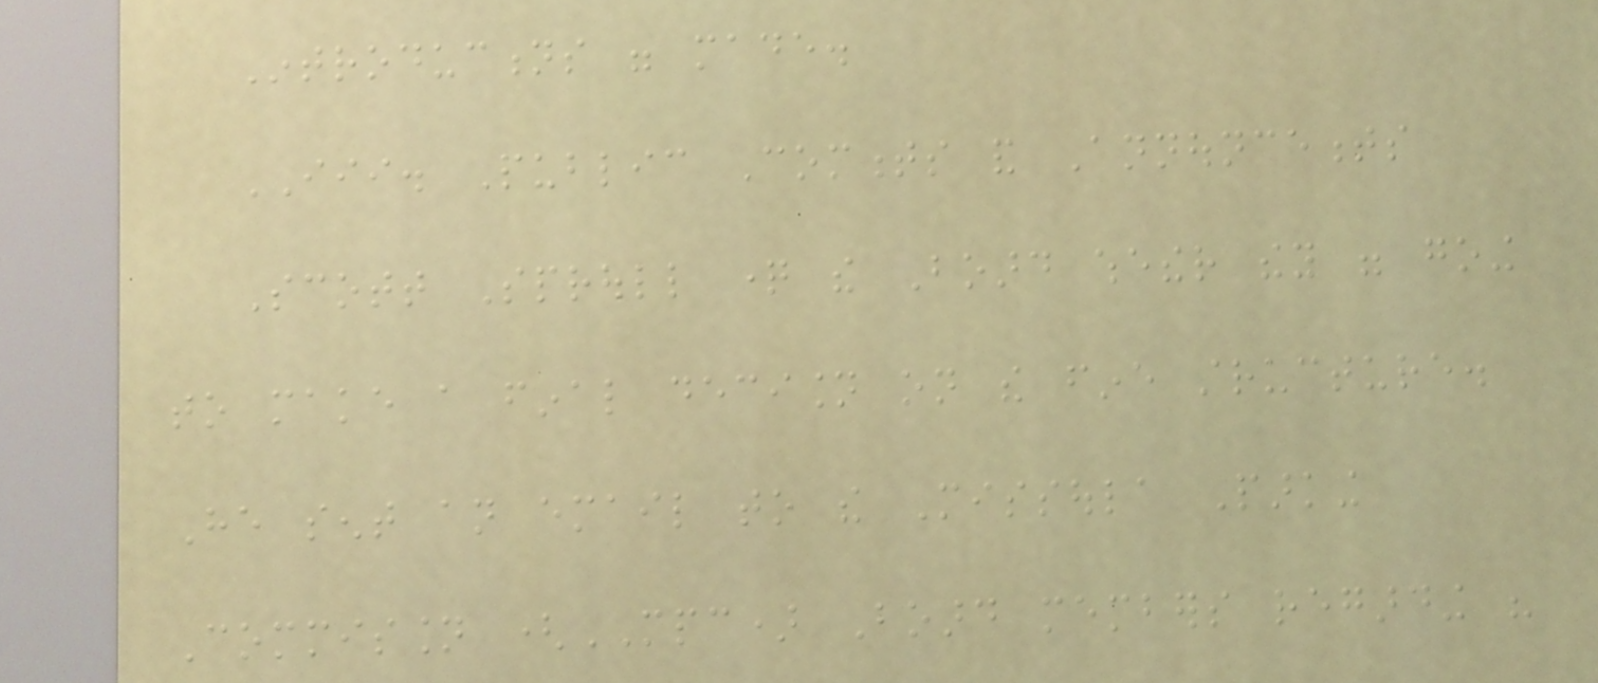Introductions were made.
III. Public Comments and Announcements
Scott Sproull question the Board whether they were going
to make a final decision on the fine structure.
He sent an email to the Missoula Parking
Commission (MPC) Board members regarding his
